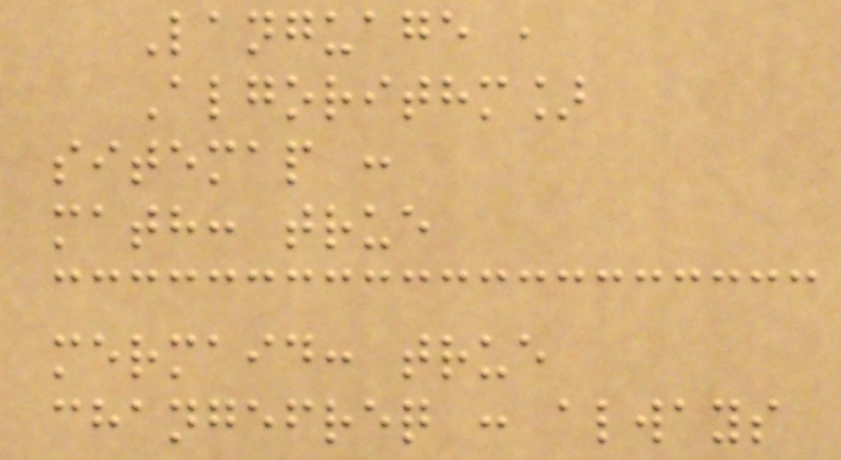Language ,
Algorithm]
sitemap :
math: true
mermaid: true
changefreq : always
